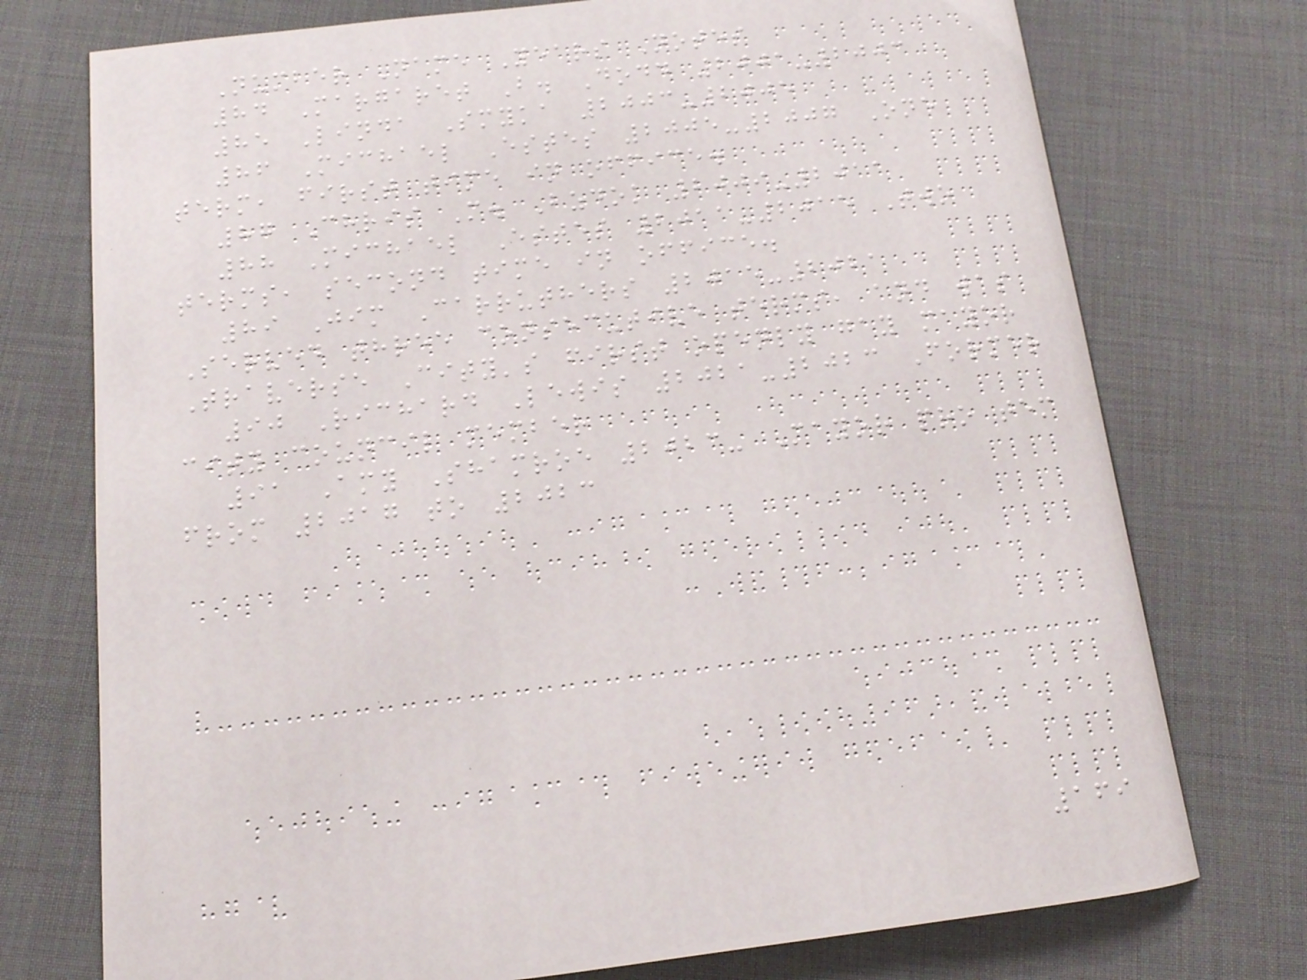Number Name Years Notes
84 Margaret B. Dodd 2001-2003
85 Linda Smyka 2003-2005
86 Michael Estes 2005-2007 One
term, first time in office.
87 Chris M. Bzdok 2009-2011
88 Michael Estes 2011-2015 Two
terms, second time in office.
89 Jim Carruthers 2015-2021
Served three consecutive terms, and was
Traverse City's first openly gay mayor
90 Richard Lewis 2021-2023 Former
city council member
91 Amy Shamroe 2023- Mayor pro tem
from 2017 to 2023
169
